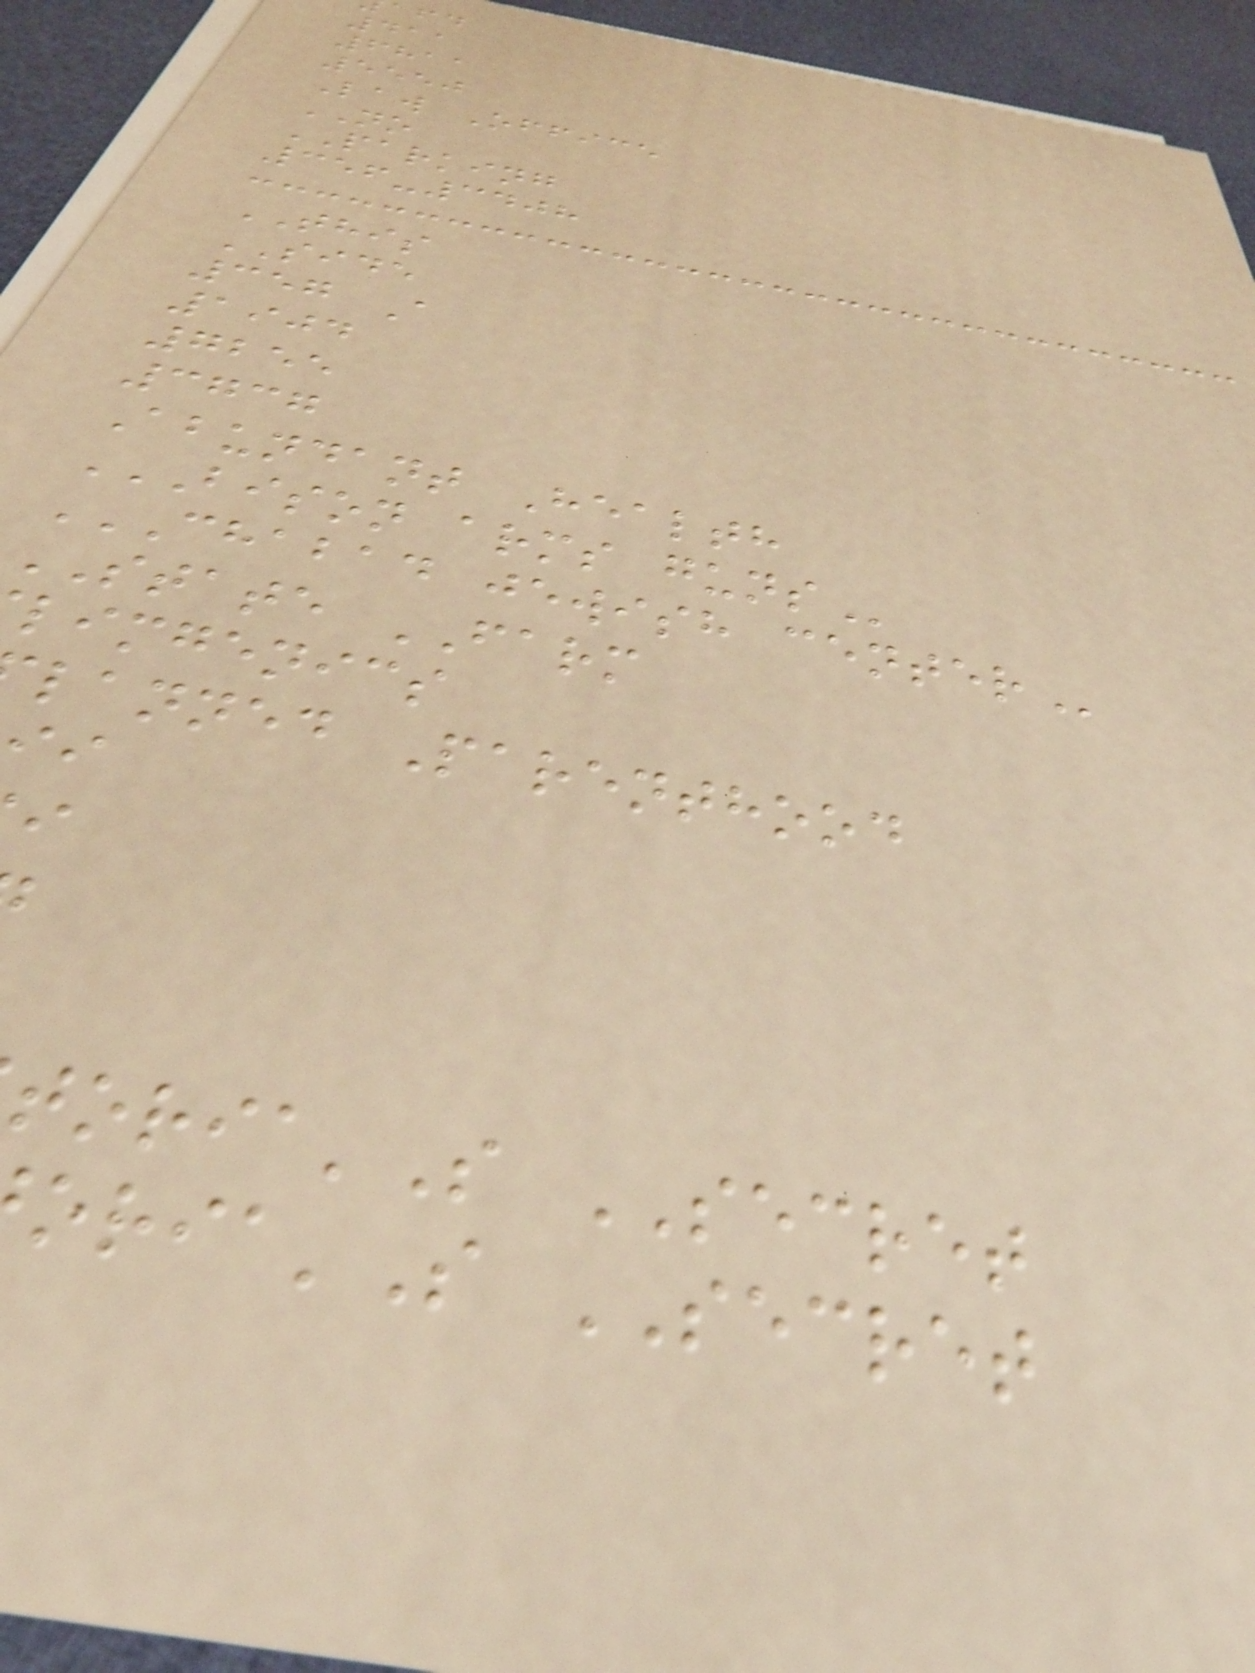411
6811
5550
Law Office
NO
PARKING
356-3408
THIS
SIDE
357 A
1904
7255
3737
Abundant Health
BISON ARMS GUNS
CHABAD JEWISH CENTER
STATE FARM
limgenics
lanned Parenthood
'S SECRET
'S SECRET
